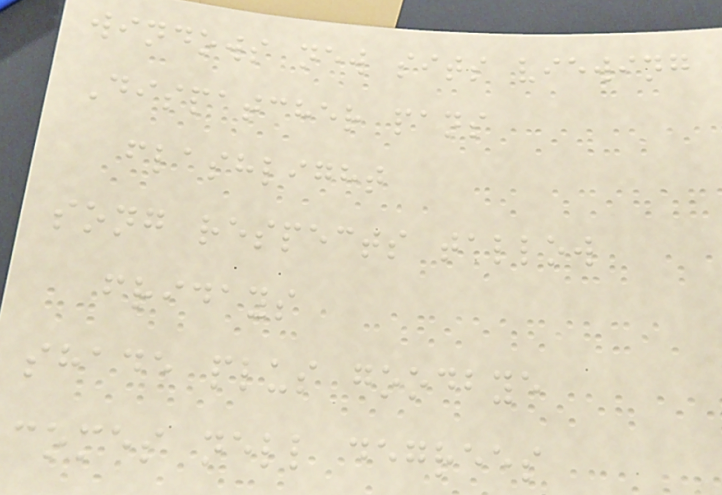windows new sits viewing
Dispatcher pans
flashlight
song respects tallow
fridays
shade plus goodbye
comes nell degrees
